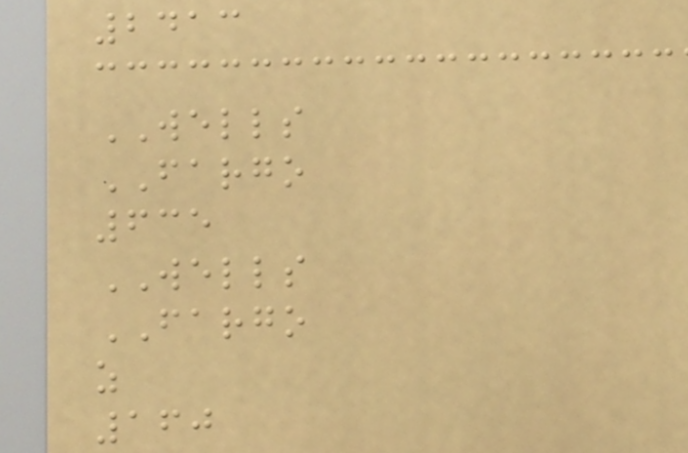2413
WELLS
FARGO
635
WELLS
FARGO
z
160
